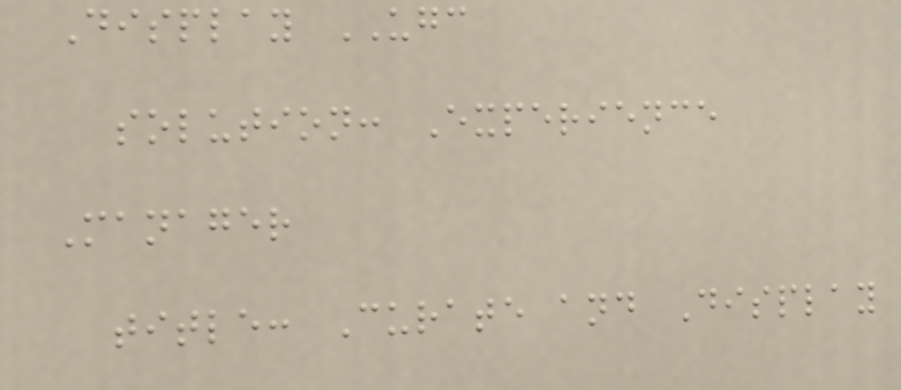Display UGC
solution: Experience
Manager
title: Curate and Display
